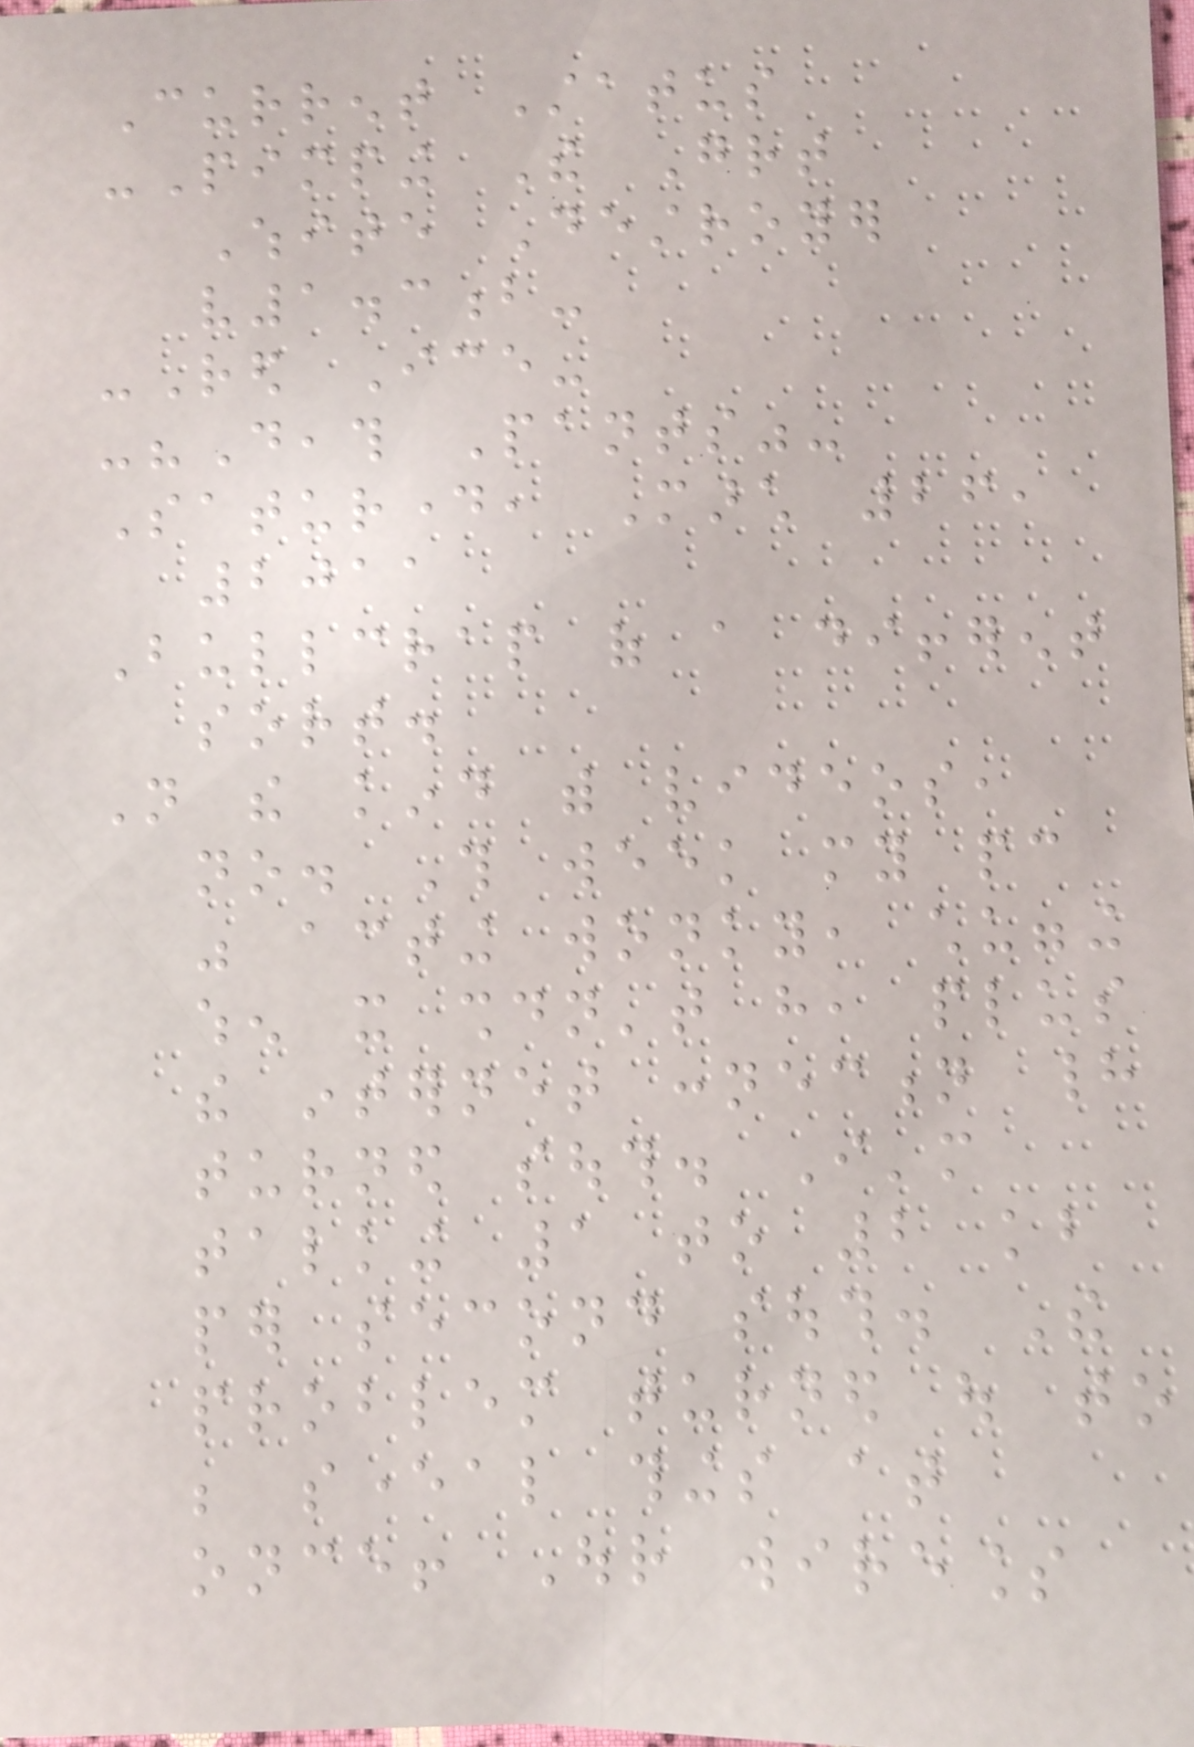Current Status
-Pimping The Great
White Destroyer
v1.3b-
-Red Ice-
-"Death Pants"-
Saturday, March 26,
2011
Bullcrap of a different
sort.
Not the kind with videos,
no. This week my pc
was acting wonky, chugging
when it shouldn't have, plus
the internet connection had
turned south. I'm
talking 1 to 2 kb
per second south. The
problem turned out to
be several things at
once! Our wireless
